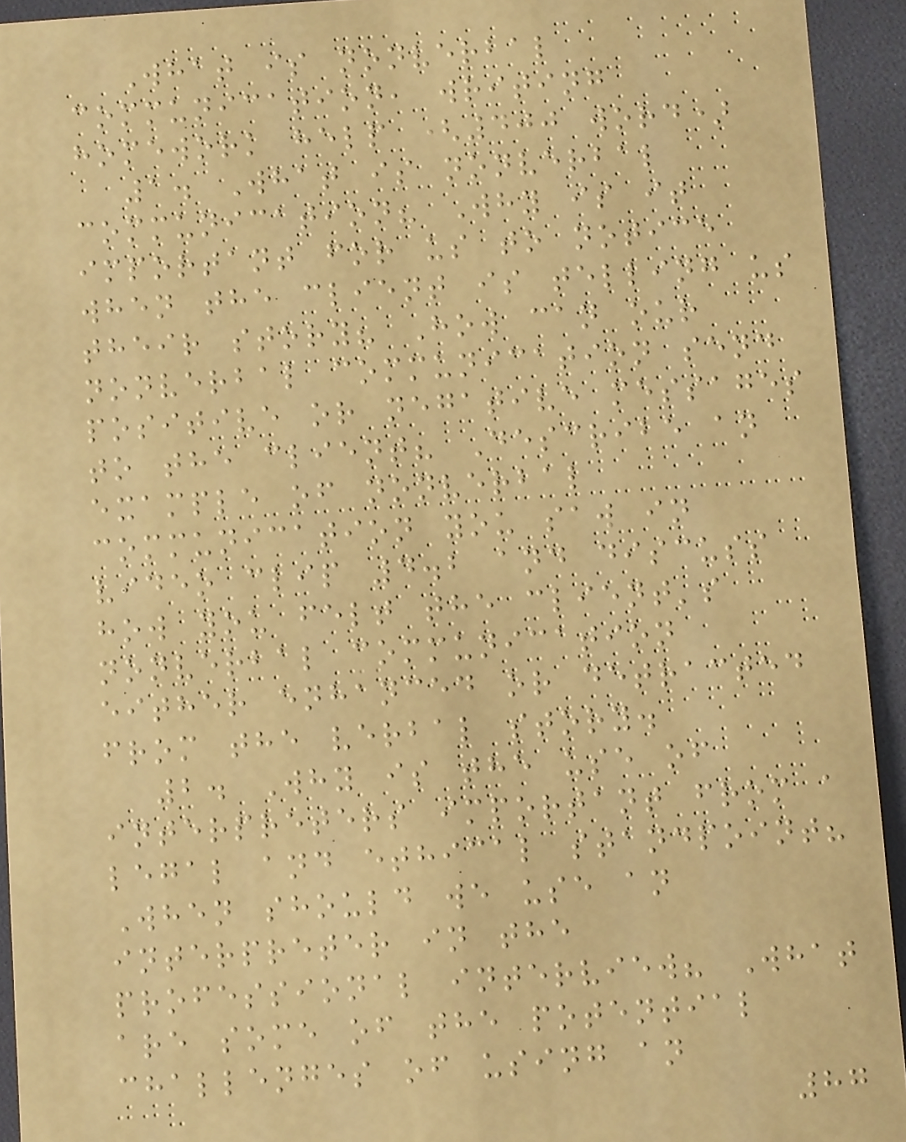What is nonverbal
communication, writing
homework help (400 word)
1. What is nonverbal
communication? Why is it
important for us to notice
when the client is telling us
their story? How can our
nonverbal communication send
positive or negative messages
to the client? Describe an
example of nonverbal
communication you saw in
video clip 4.2 and discuss
how you felt the client's
nonverbal communication
either enhanced or detracted
from the verbal story.
2. Why is the use of
interpreters important from a
legal and ethical standpoint?
When should we use an
interpreter in the
professional interview? What
are some of the potential
challenges of using an
87
